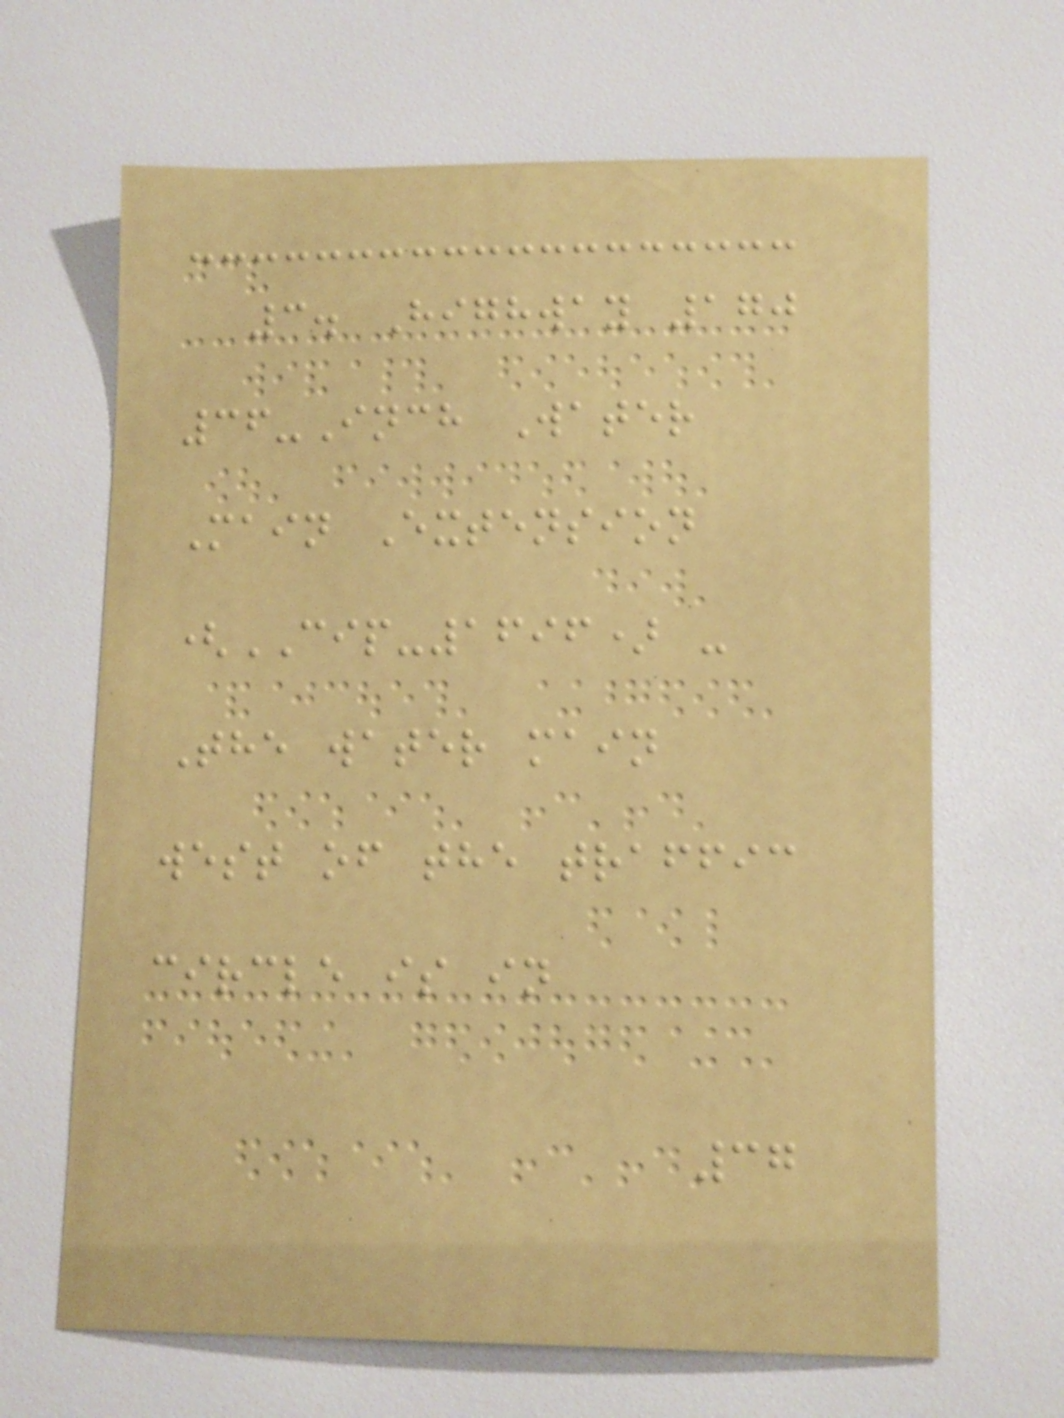3. Highway 170
36-Inch Water
Main Extension
(CIP-1696) -
The water main
west of the traffic
circle is in
37
